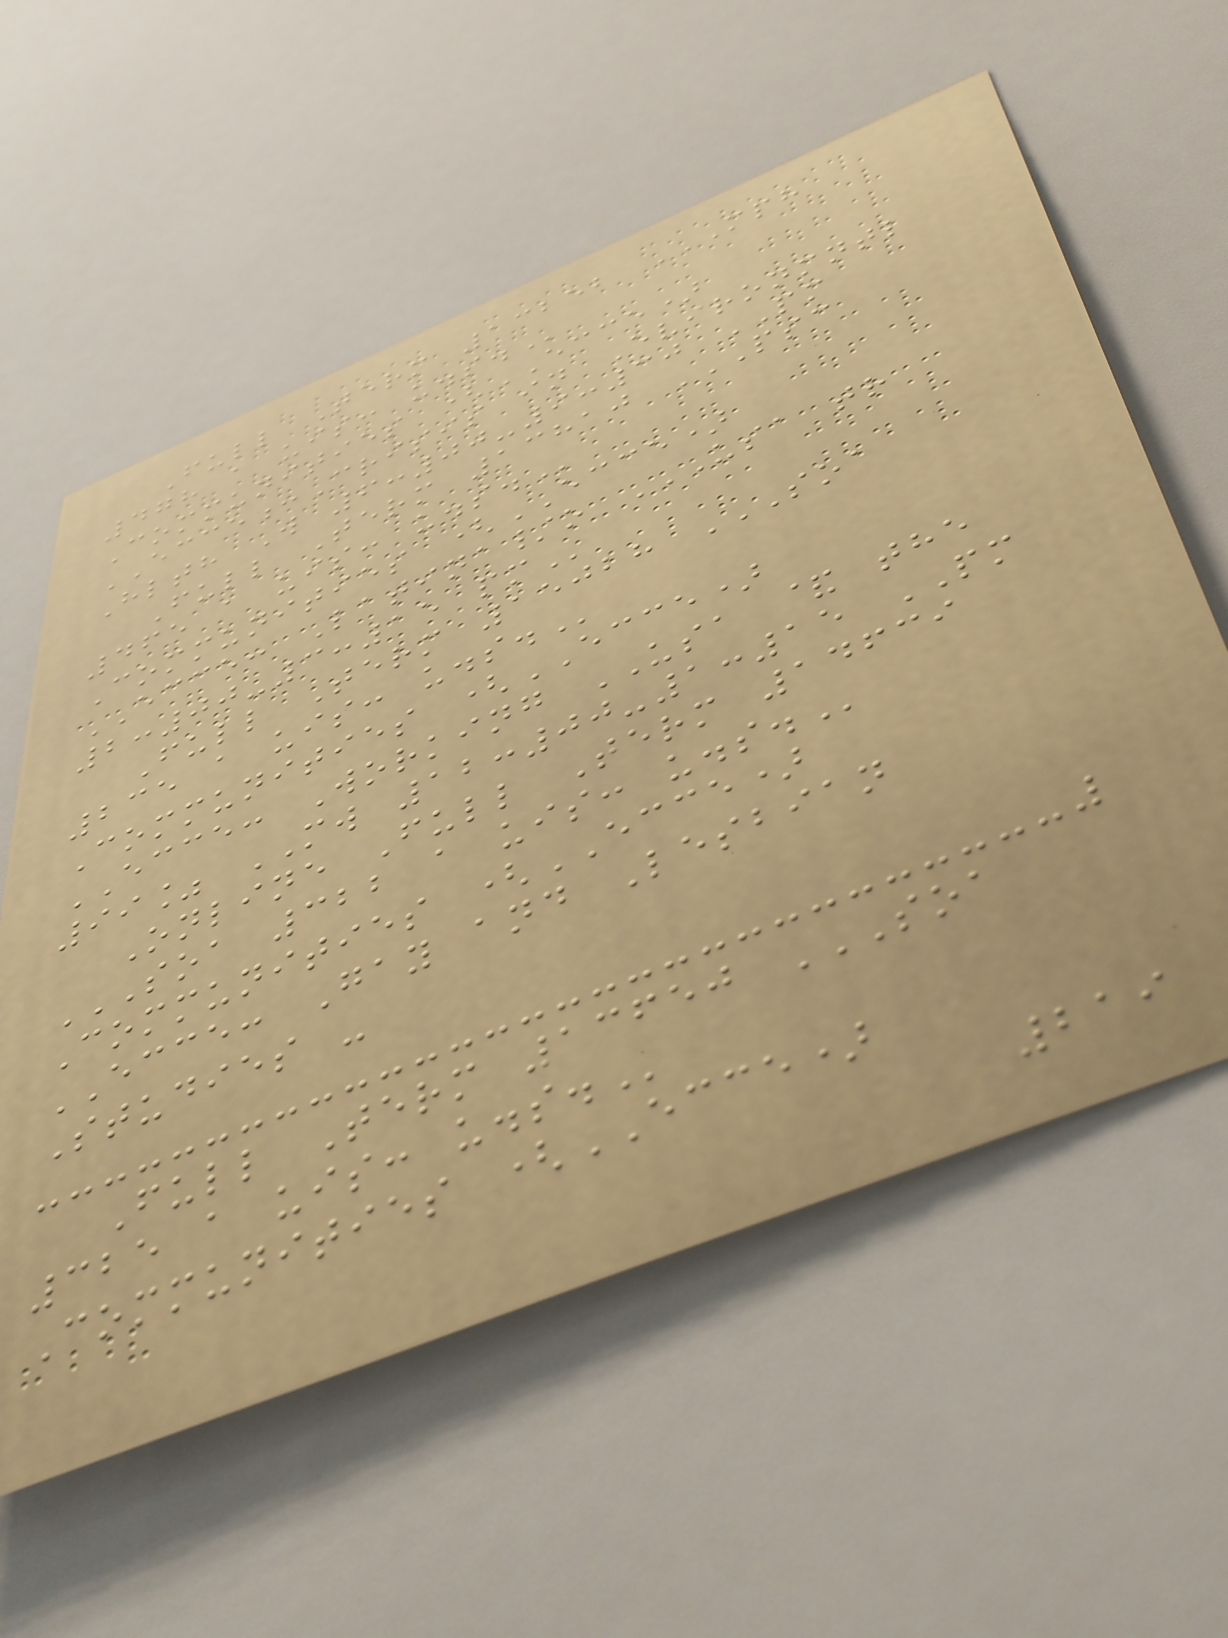Full Term 13252 MPH
478 A UIS: U.S.
Communities (ECCE)
ECCE:Crisis in Evironmntl
Hlth W 6:00-9:30 PM
Full Term 13810 PSC
465 A UIS: U.S.
Communities (ECCE)
ECCE: Latina/o USA TR
2:00-3:15 PM
Full Term 15028 SOA
235 A UIS: U.S.
Communities (ECCE)
ECCE: Working USA & the
99% MW 12:00-1:15 PM
Online Full Term 14639
SOA 322 A UIS: U.S.
Communities (ECCE)
ECCE: Gay and Lesbian
Studies -
Full Term 13650 SOA
325 A UIS: U.S.
Communities (ECCE)
219
